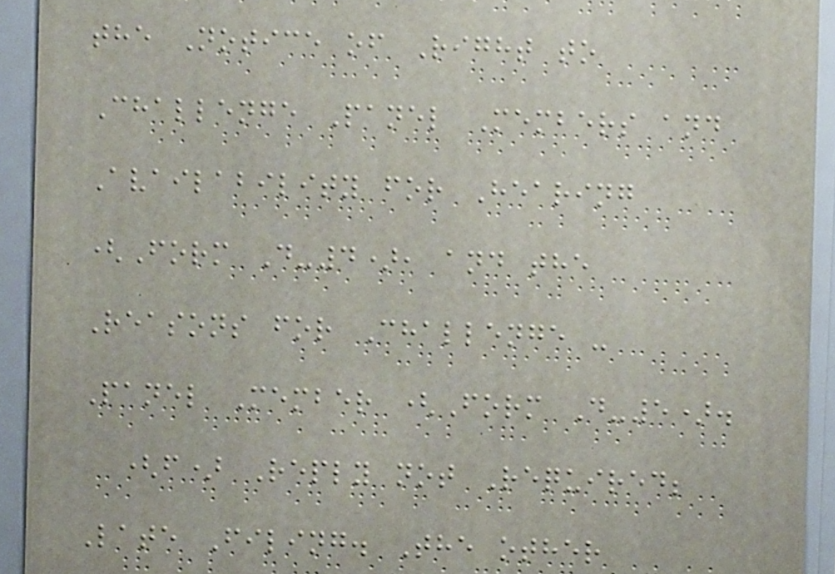the Notice of Right to
Challenge Panel Members and
Availability for Hearing
(Form D-4), and the
Reasons for Challenge -
Panel Member (Form D-5).
(f) Reply not Required;
Late Filing. The other
